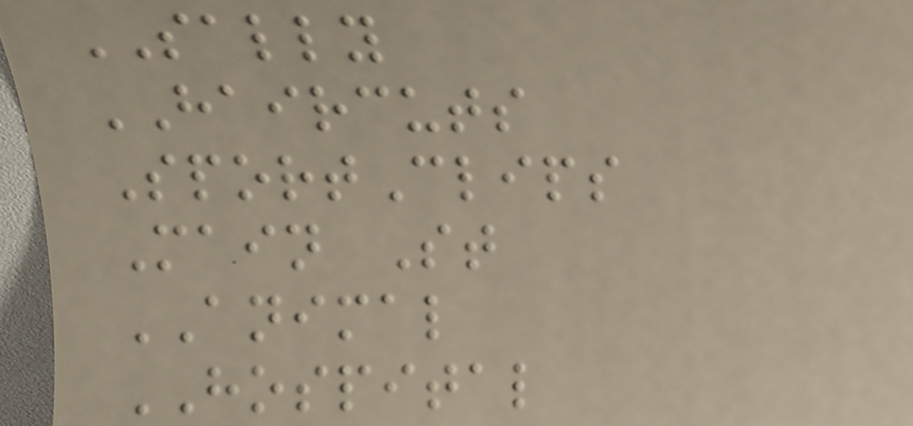SALLY
HAIRCUTS
SportClips
Main St
ANIMAL
HOSPITAL
